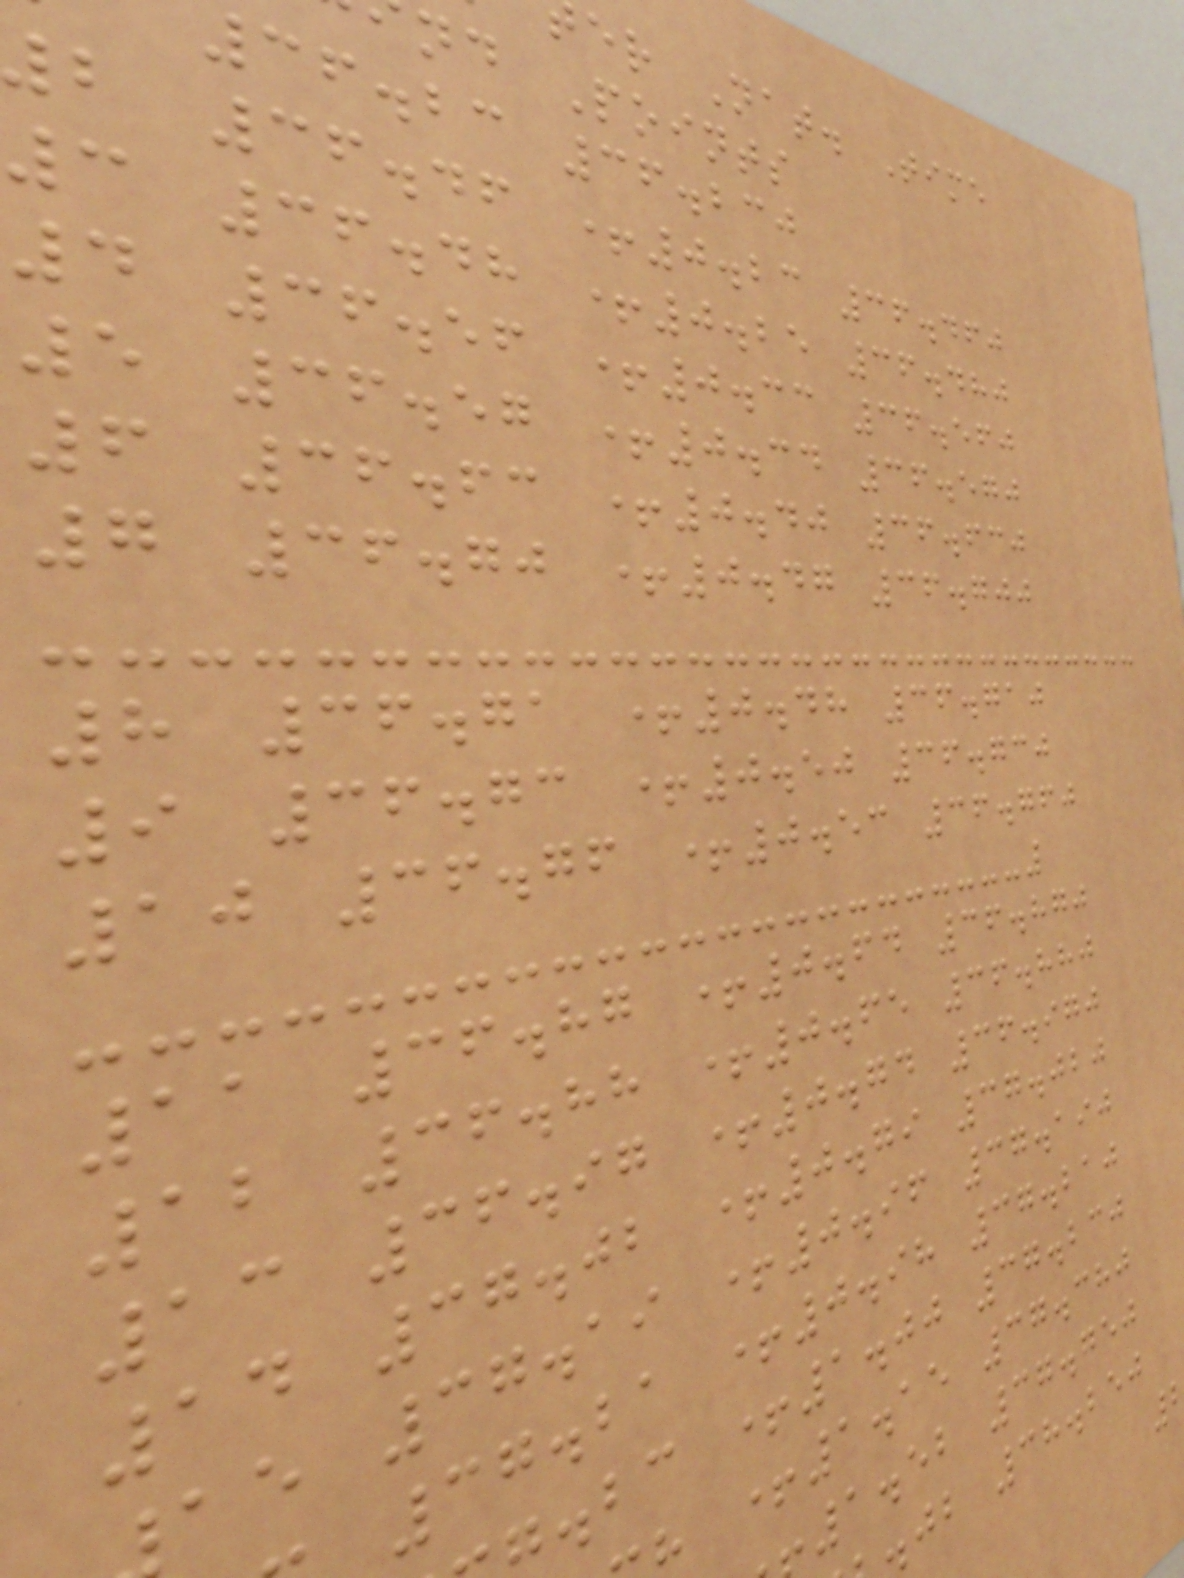er Nat. Time
nd Points
36.23 36.230
b 36.46 +0.23 36.460
3 36.48 +0.25 36.480
4 36.56 +0.33 36.560
5 36.57 +0.34 36.570
6 36.63 +0.40 36.630
7 36.70 +0.47 36.700
8 36.71 +0.48 36.710
9 36.73 +0.50 36.730
10 36.76 +0.53 36.760
11 36.87 +0.64 36.870
12 36.88 +0.65 36.880
13 36.97 +0.74 36.970
14 37.02 +0.79 37.020
ae 37.19 +0.96 37.190
37.21 +0.98 37.210
.bc +1.00 37.230
+1.15 37.380
1.52 37.750
.jb 38.250
